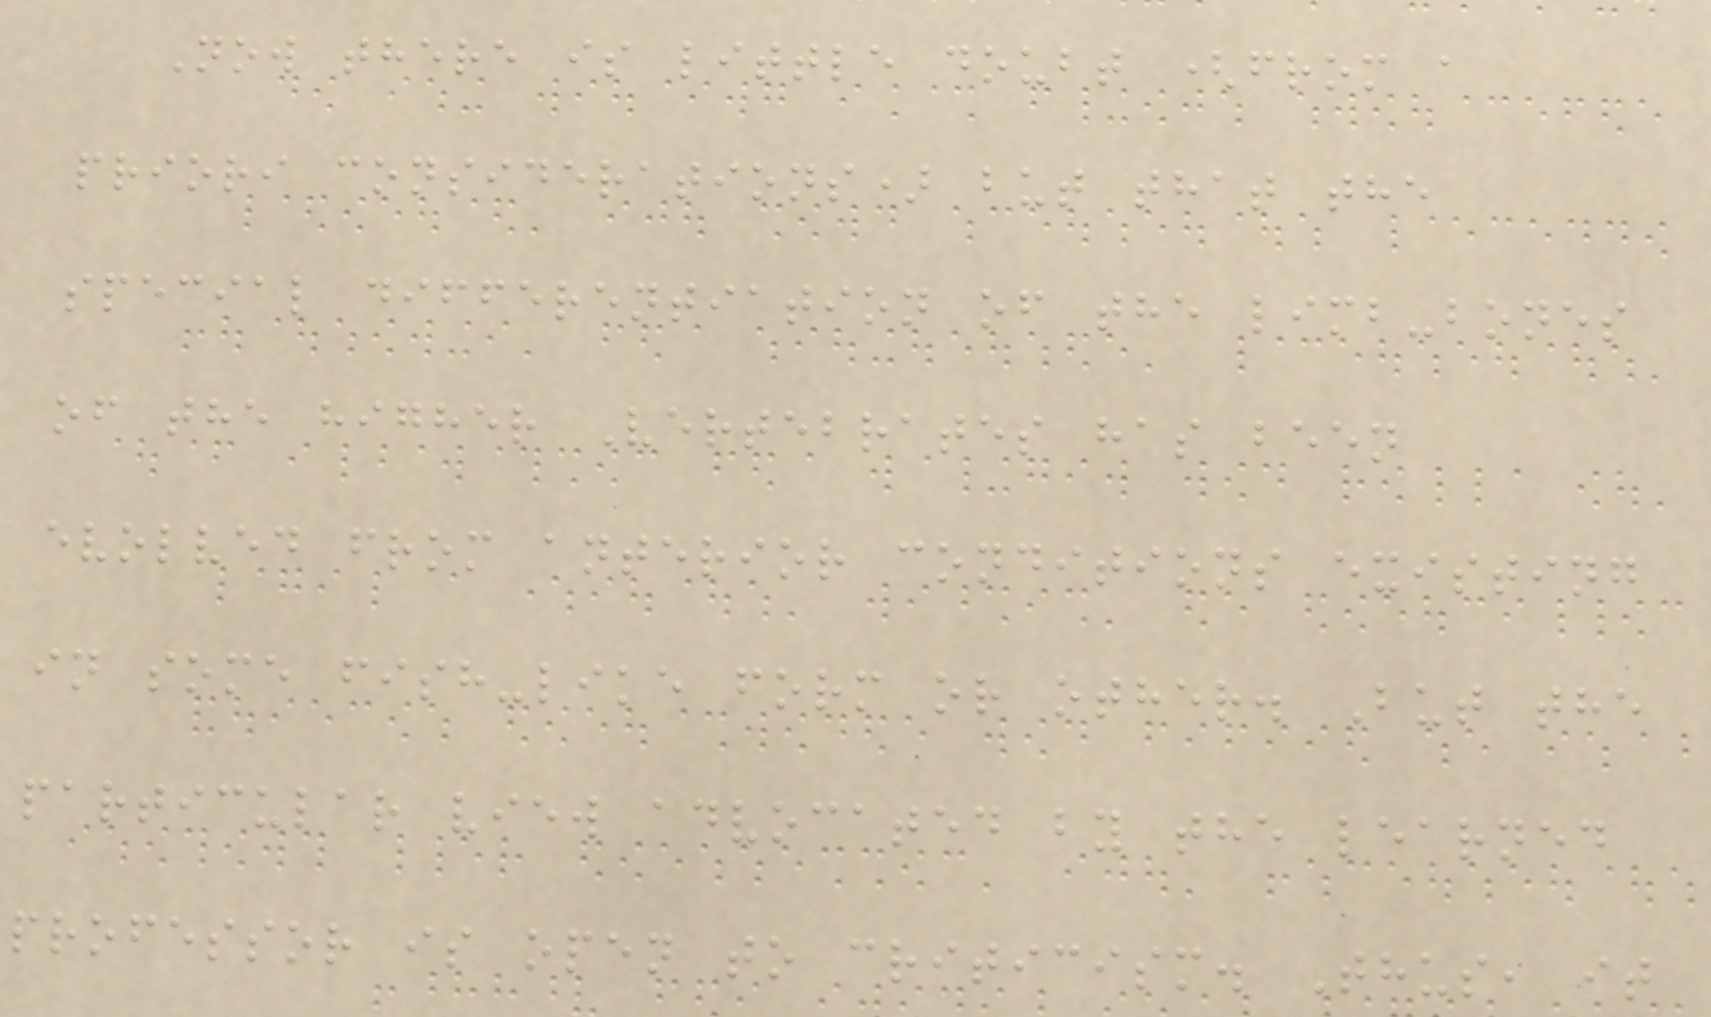Now there is little doubt (from a
priori considerations) but that the
special differentiation of the limb-bones
of the higher Vertebrates has been
evolved from anterior conditions existing
in some fish-like form or other. But the
particular view advocated by the learned
professor is open to criticism. Thus, it
